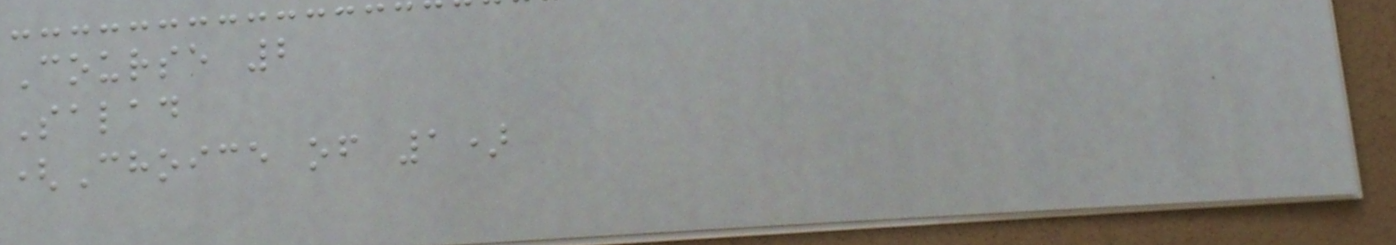Course 2
Salad
(Choice of 1)
